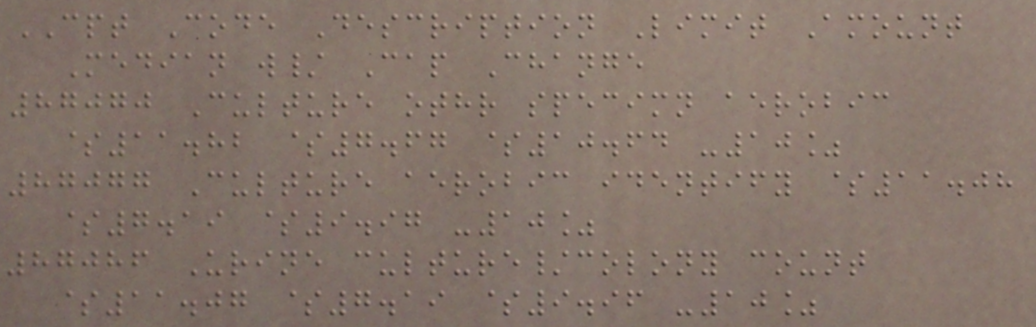CPT Code Description Limit Amount
Median w/ Cap Change
87070 Culture othr specimn aerobic
$11.82 $7.67 $10.64 -10%
87077 Culture aerobic identify $11.08
$7.19 $9.97 -10%
87086 Urine culture/colony count
$11.07 $7.19 $9.96 -10%
